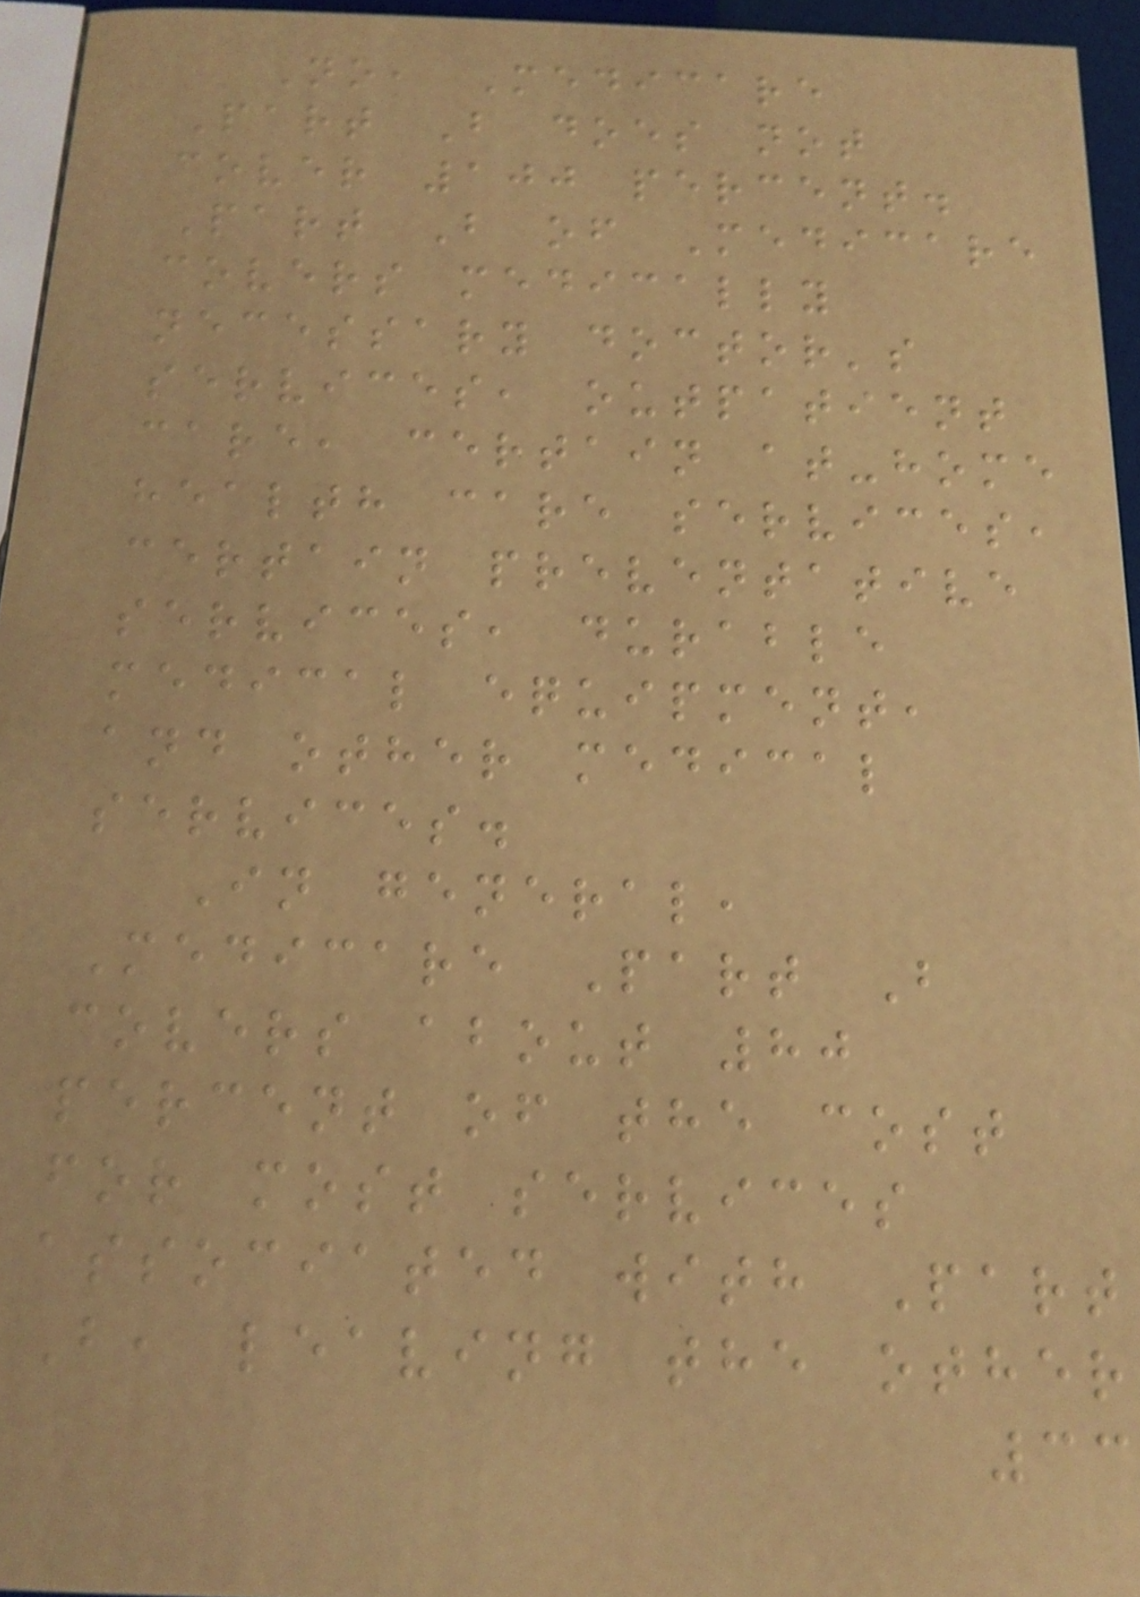No, Medicare
Part B does not
cover 100 percent.
Part B of Medicare
covers medically
necessary doctor's
services, outpatient
care, certain at-home
health care services,
certain preventative
services, durable
medical equipment,
and other medical
services.
In general,
Medicare Part B
covers about 80
percent of the cost
for most services
associated with Part
B, leaving the other
33
